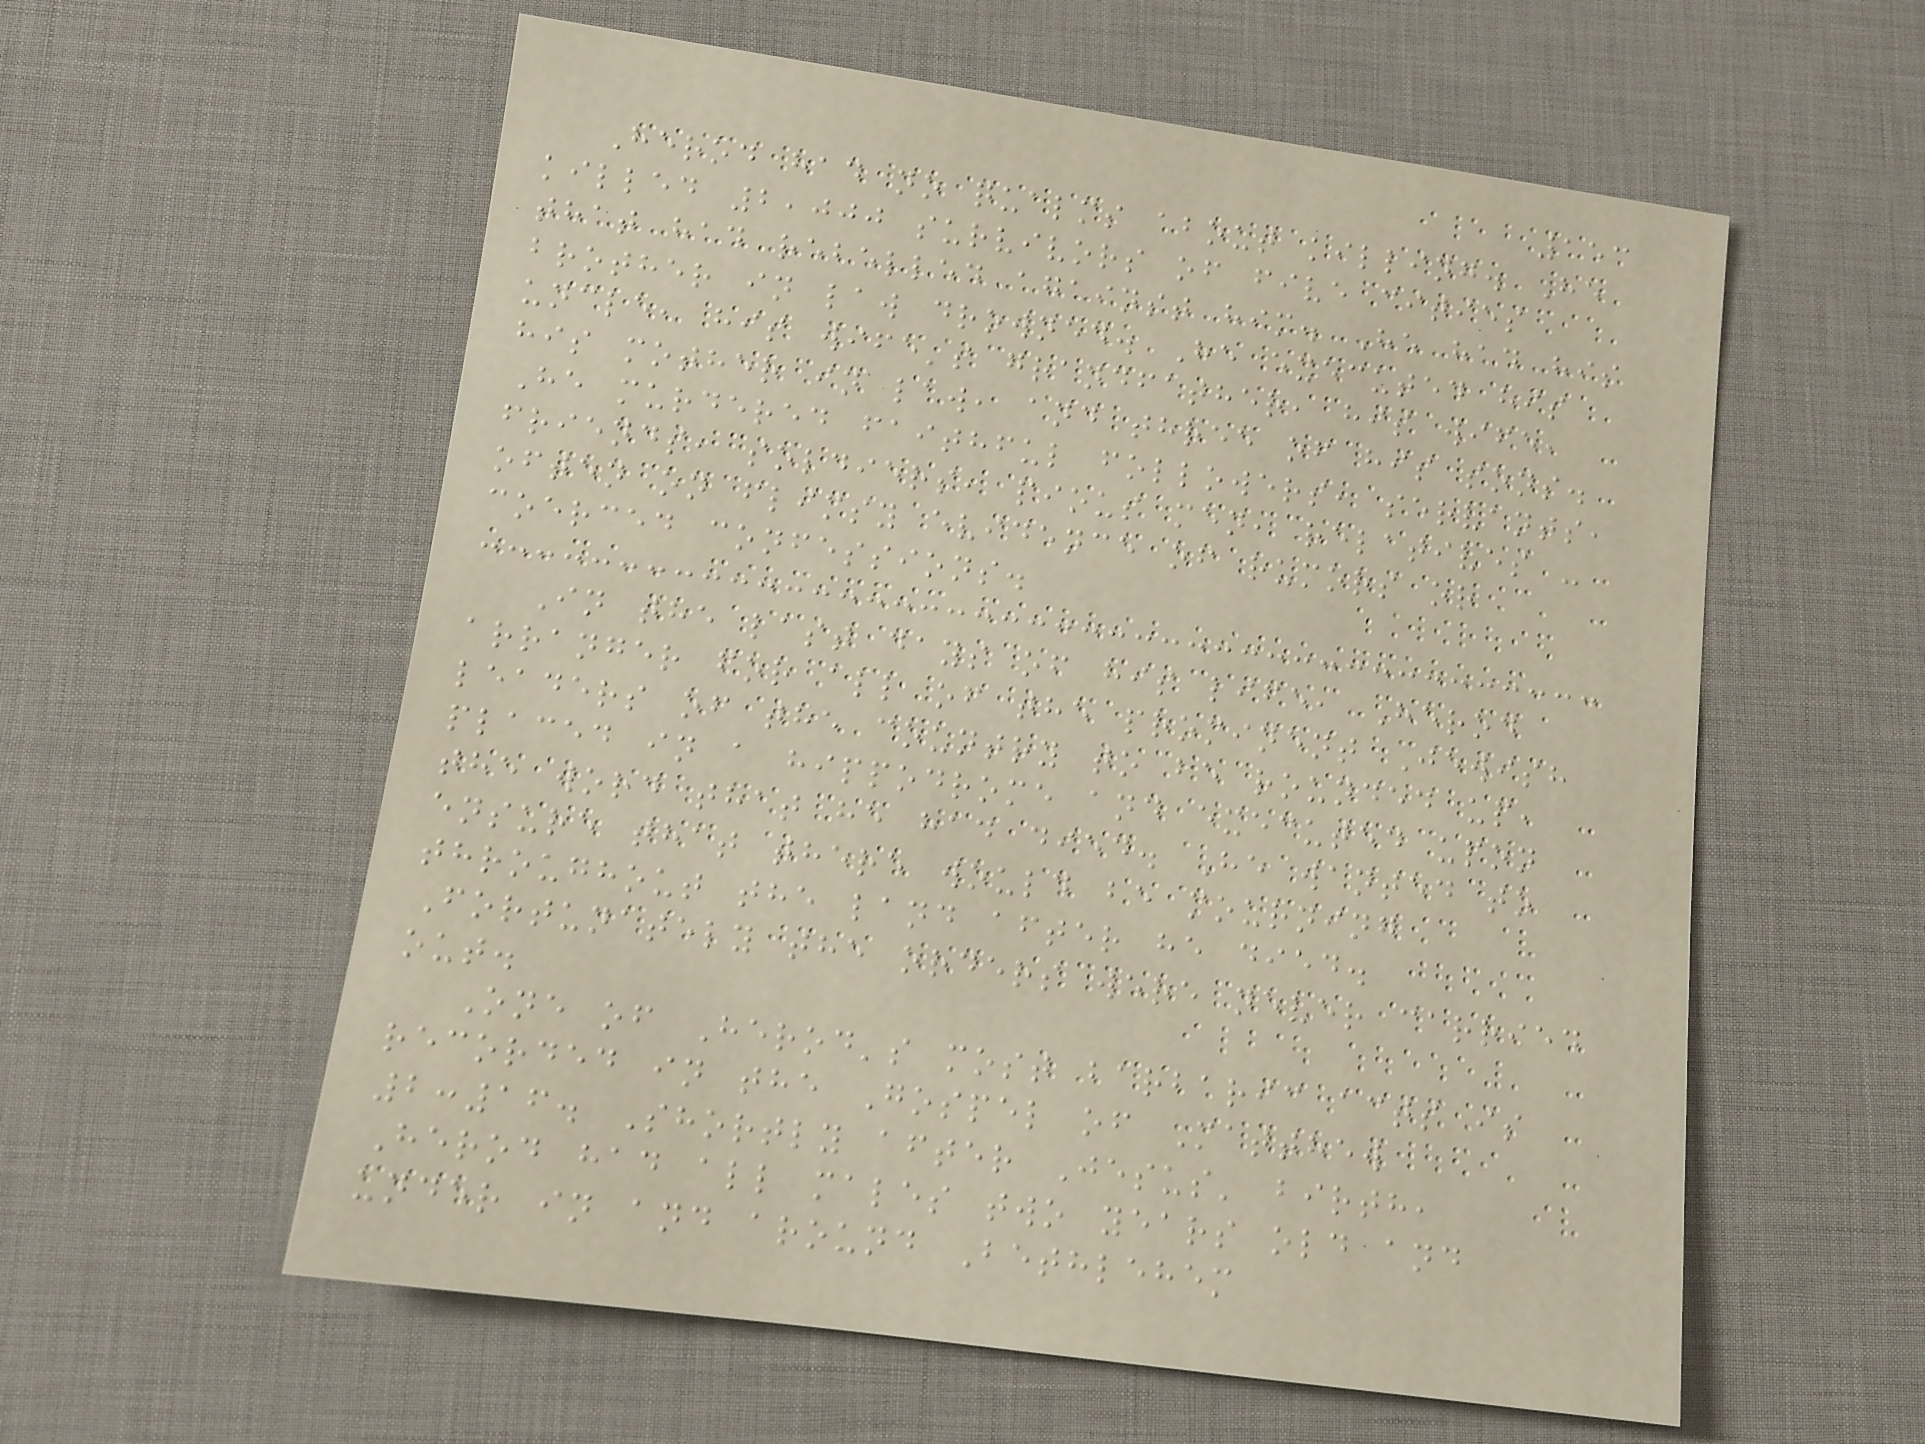153
Herod had no qualms about killing. He
killed 2,000 survivors of five cities
that had rebelled against him. He had his
brother in law drowned. He executed his
uncle, his wife's grandfather, his wife,
his mother in law, and three of his sons.
He murdered faithful followers, servants,
friends, soldiers, pious men, relatives -
often on flimsy evidence of rumors or
coerced confessions.
In the last days of his life, Herod
arranger for all of the prominent Jewish
leaders of the country to be rounded up,
placed in a hippodrome and executed upon
the word that he had died. He wanted to
ensure that there would be mourning
throughout the land after he died.
Fortunately the orders were never carried
out.
One of Herod's most barbaric acts is
recorded in the Gospel of Matthew
2:16. Shortly after Jesus' birth,
Herod had all males two years old and
under in and around Bethlehem
